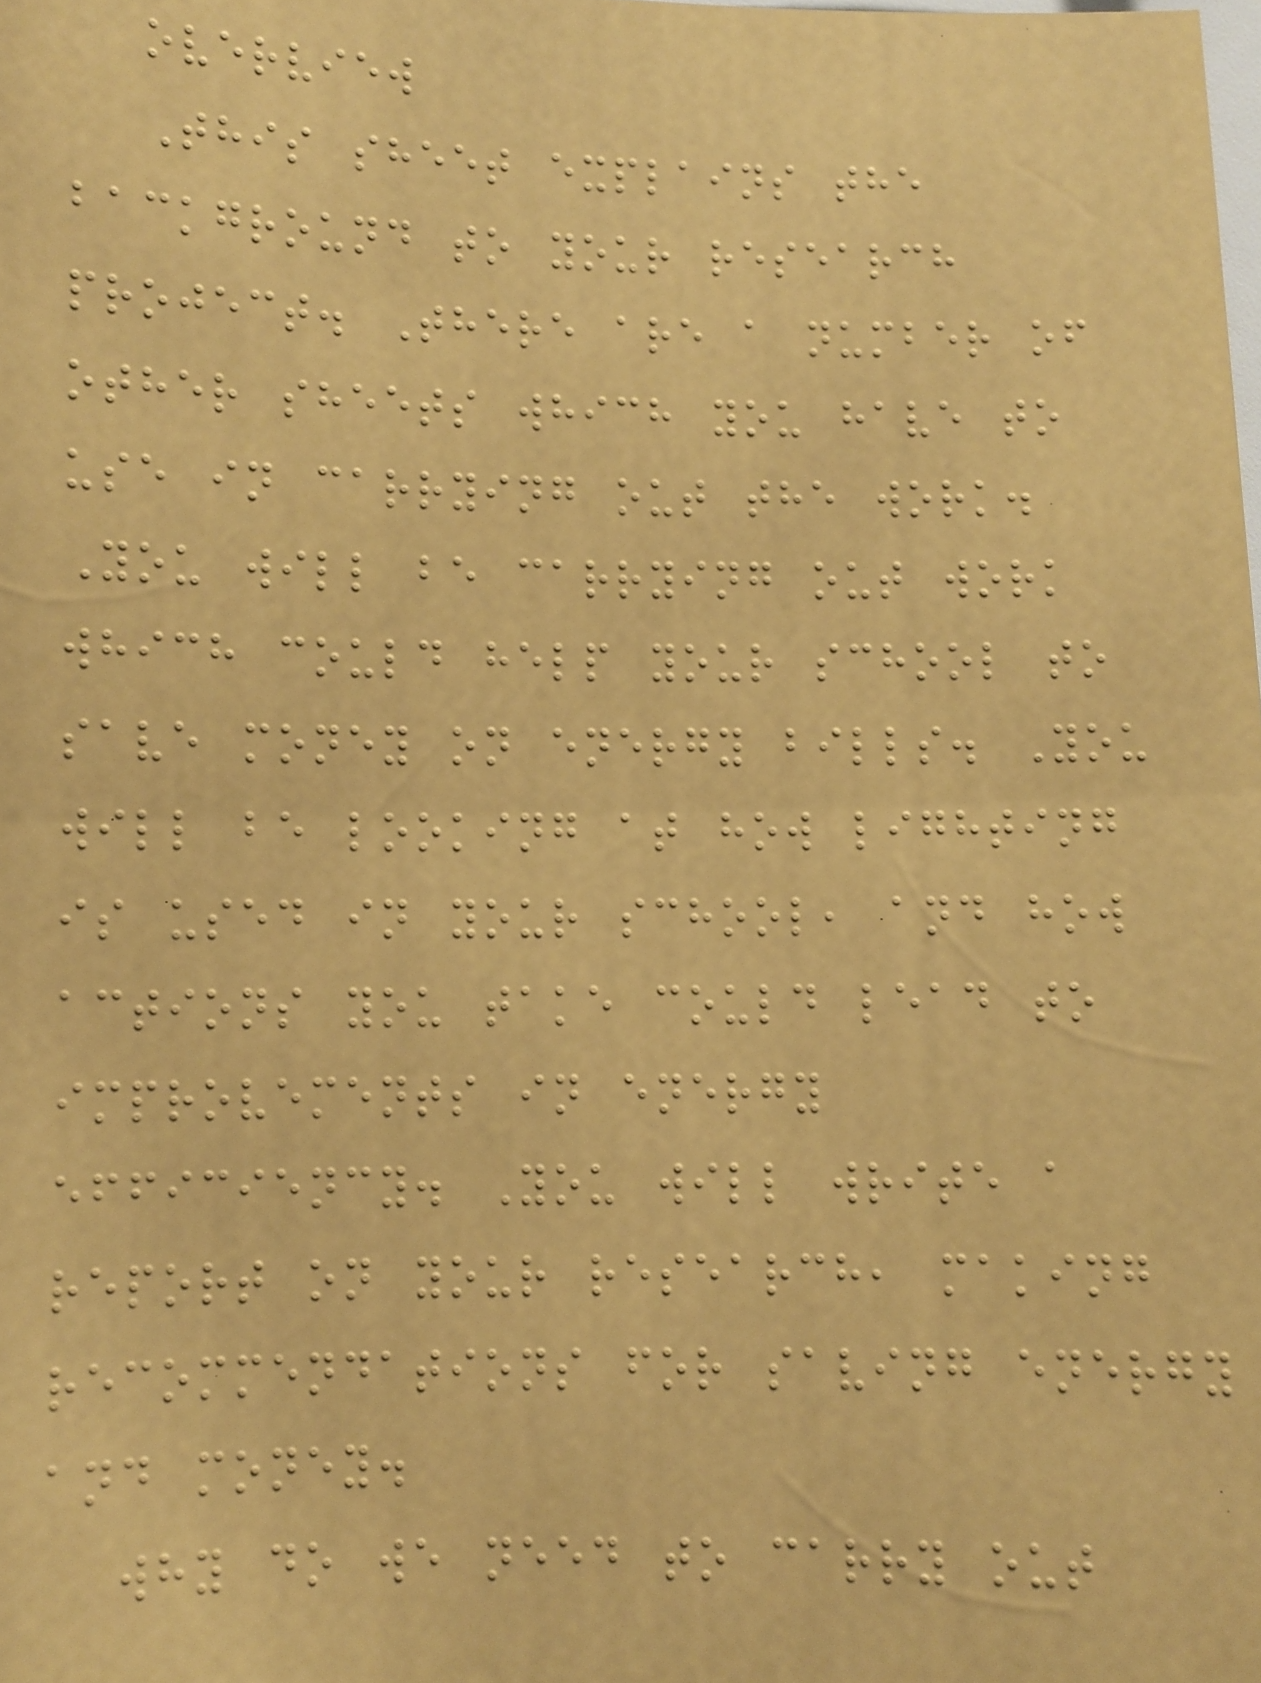overview
This sheet explains the
background to your research
project. There are a number of
other sheets which you have to
use in carrying out the work.
You will be carrying out work
which could help your school to
save money on energy bills. You
will be looking at how lighting
is used in your school, and how
actions you take could lead to
improvements in energy
efficiency. You will write a
report on your research, making
recommendations for saving energy
and money.
why do we need to carry out
